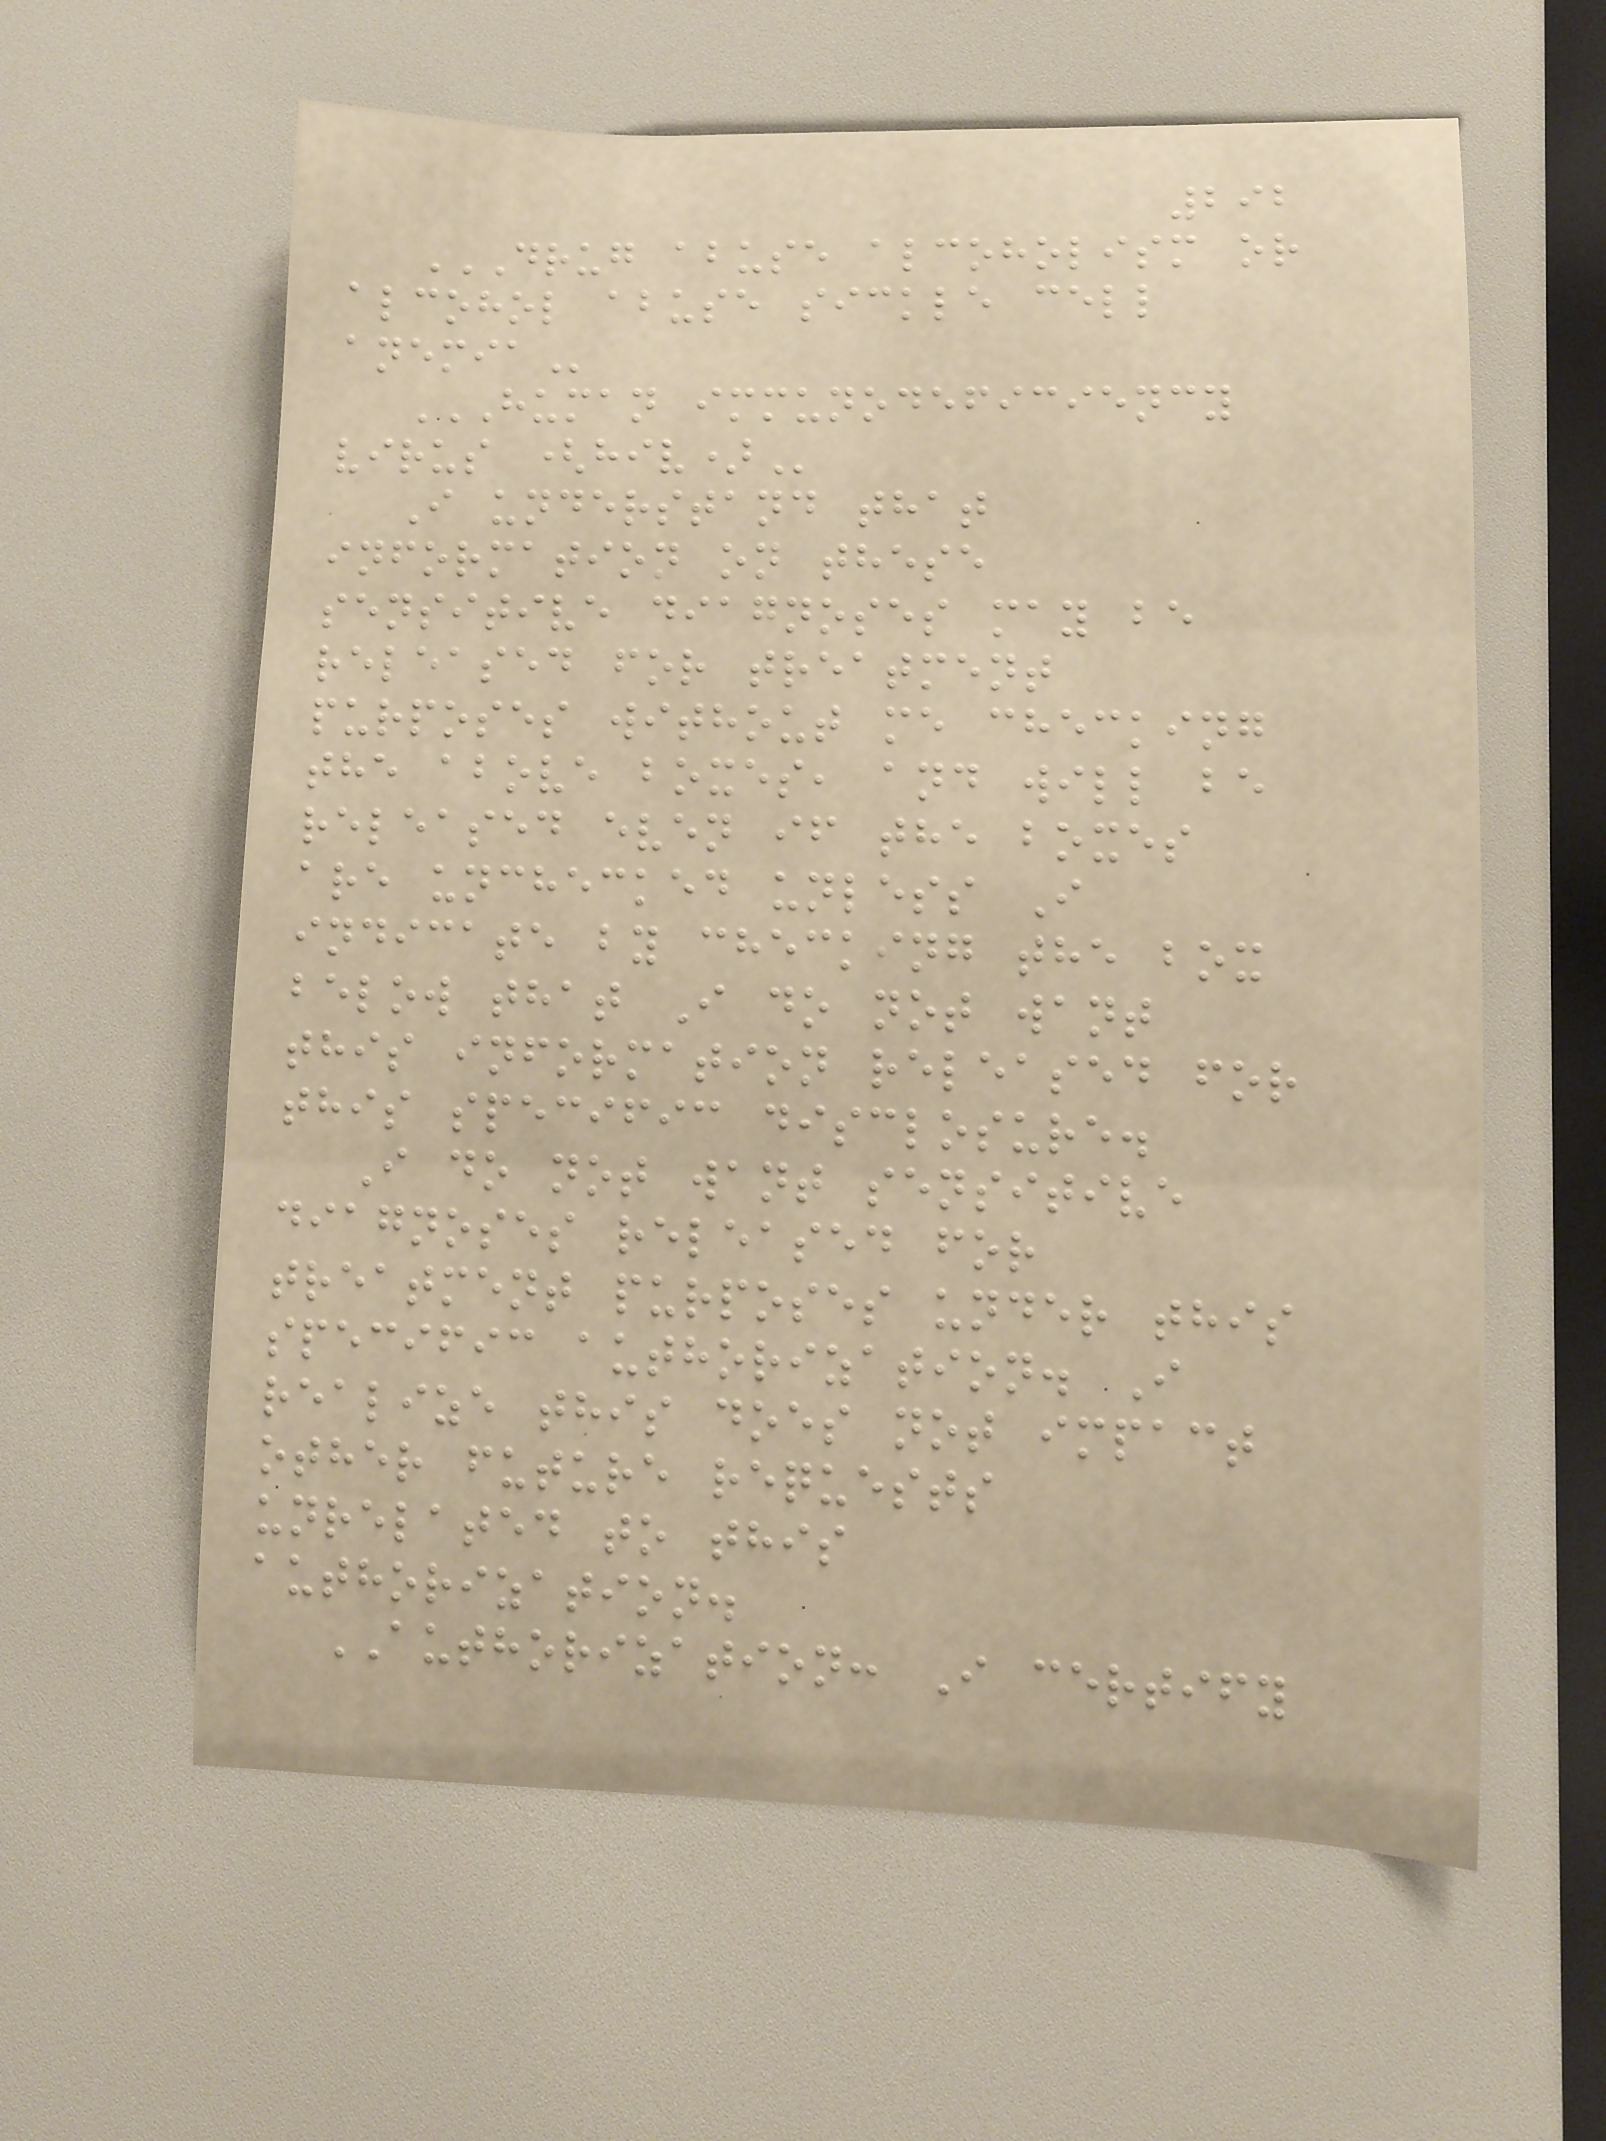292
DRUG ABUSE ALCOHOLISM OR
ALCOHOL ABUSE SICKLE CELL
ANEMIA
HUMAN IMMUNODEFICIENCY
VIRUS (HIV)
I understand that
information on these
sensitive diagnoses may be
released for treatment
purposes without me checking
the above boxes, and will be
released even if the boxes
are unchecked unless I
indicate by checking the box
below that I do not want
this information released for
this specific disclosure.
I do not want sensitive
diagnoses released for
treatment purposes under this
specific authorization. I
realize this does not impact
other future requests
unrelated to this
authorization.
AUTHORIZATION: I certify
